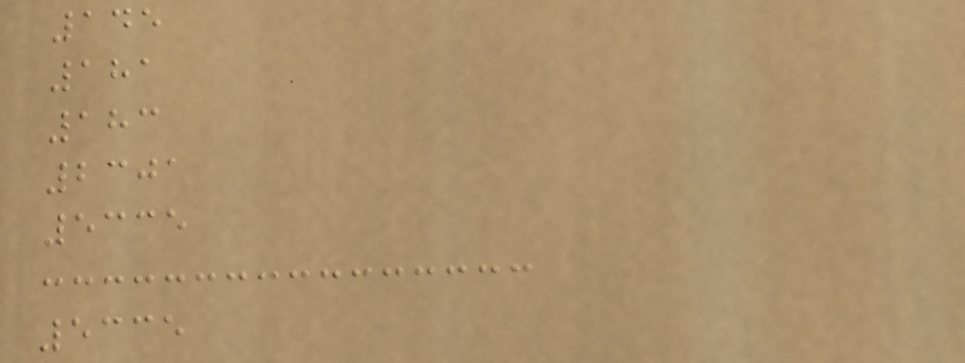145
181
183
2301
5335
5335
